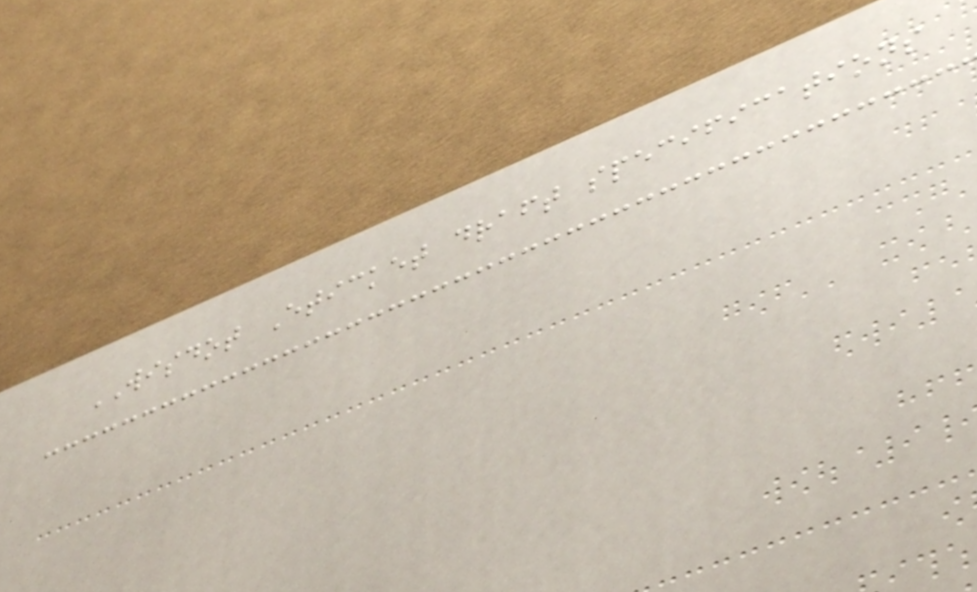WISDOT Eticket draft specifications
